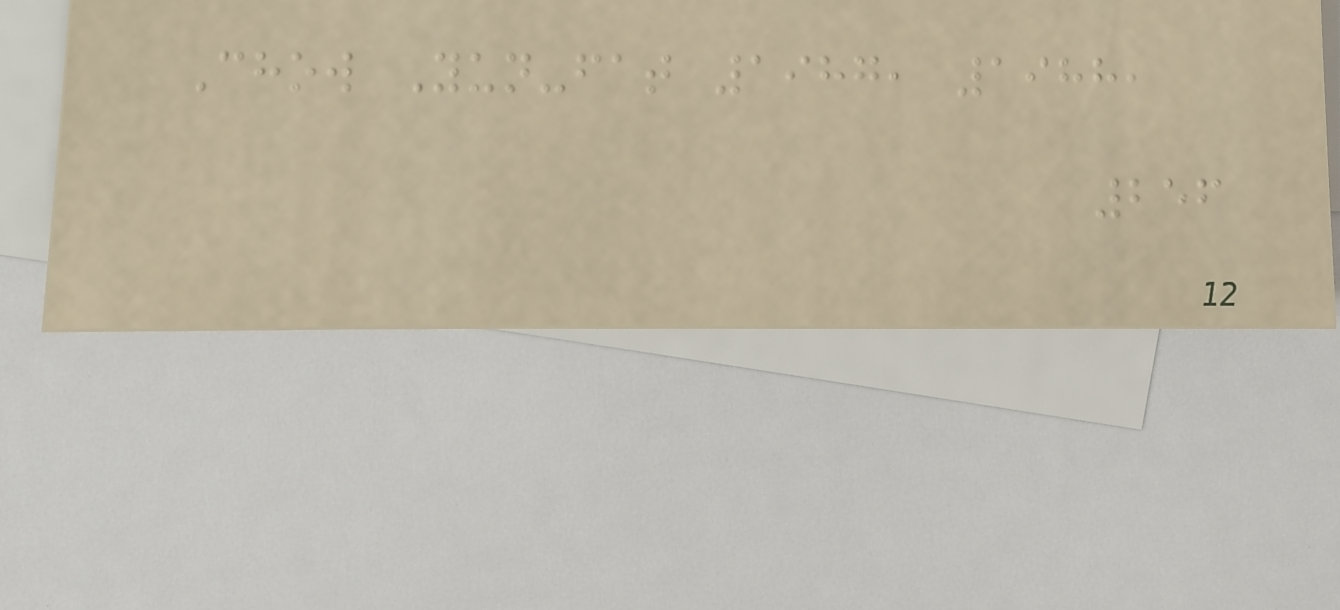Chow Yun-fat 1987, 1988,
256
